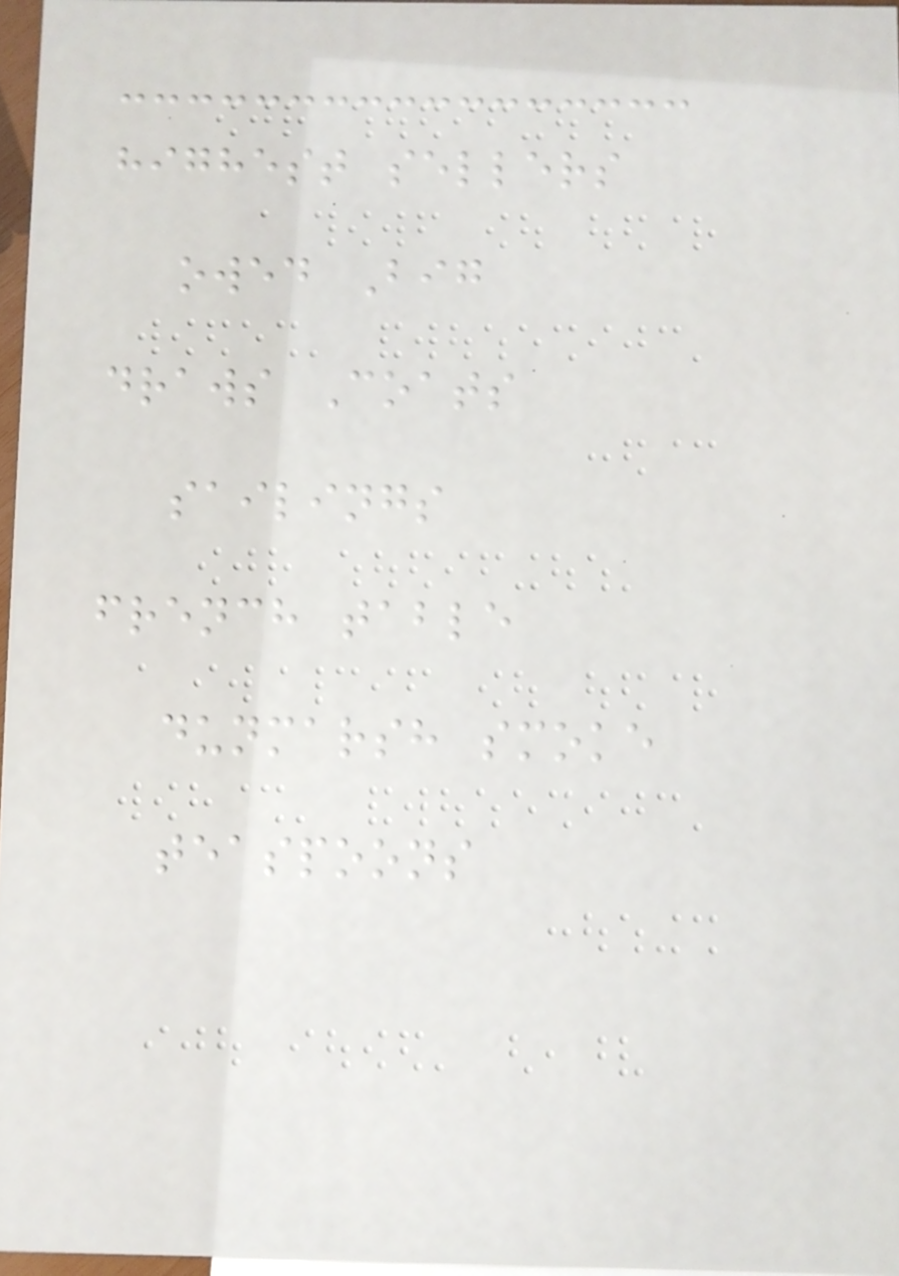highest sellers
owed Big
draws Coats
sailings
french table
dunmarsh smoke
teaspoons
